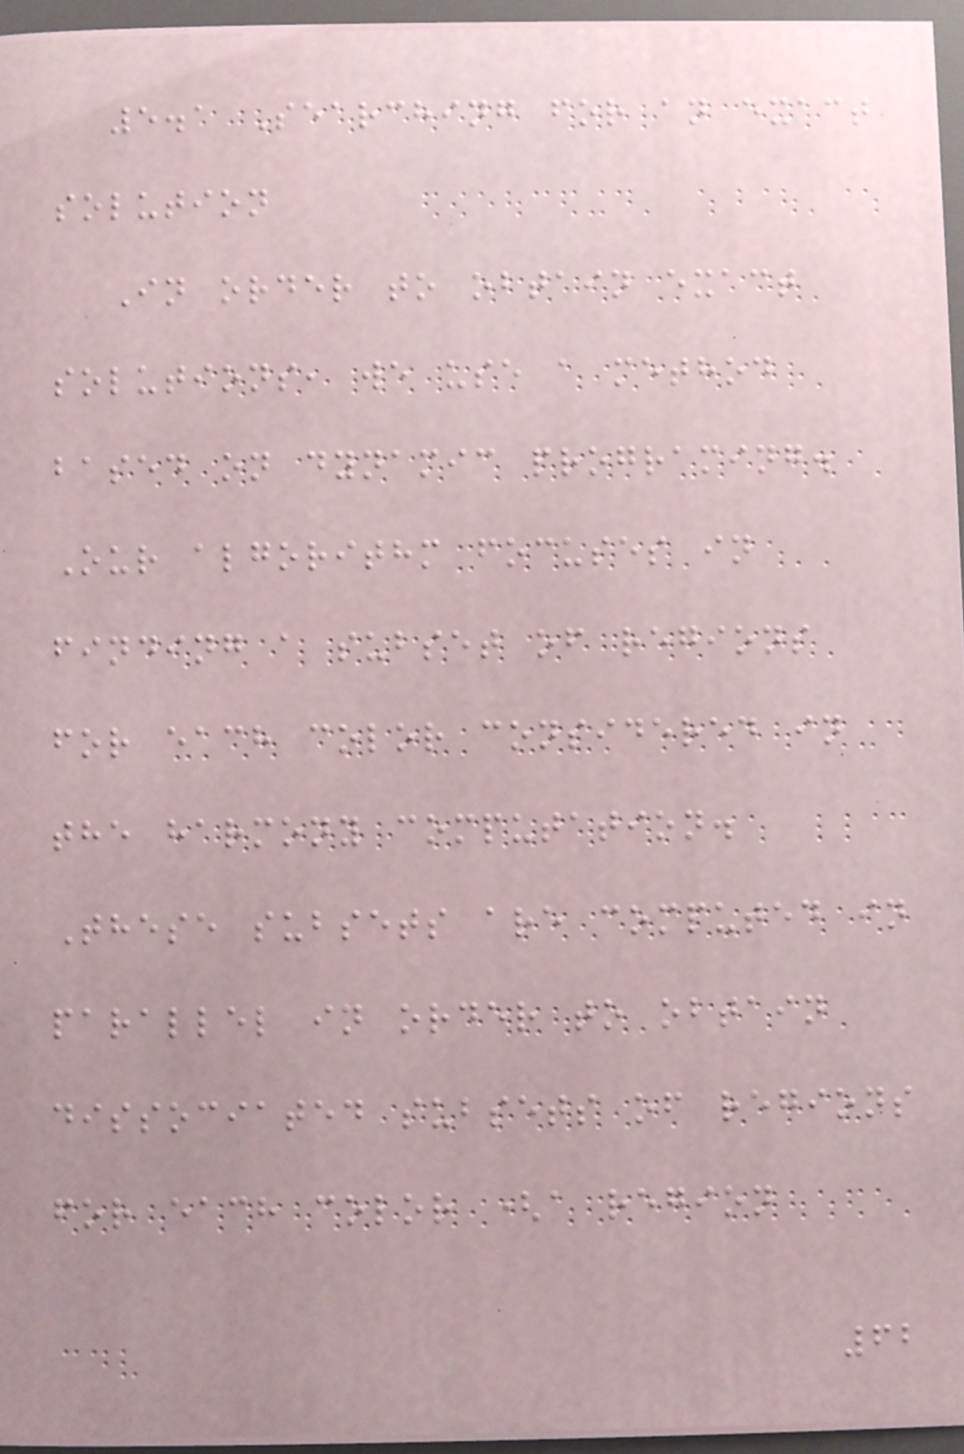5.1 Searching for an exact
solution
In order to obtain exact
solutions, we use a method
based on dynamic programing.
Our algorithm focuses in
finding a subset of regions
for each color considered in
the harmony computation.
These subsets are computed in
parallel in order to obtain
dissociated subsets of regions
for each color (a region
62
